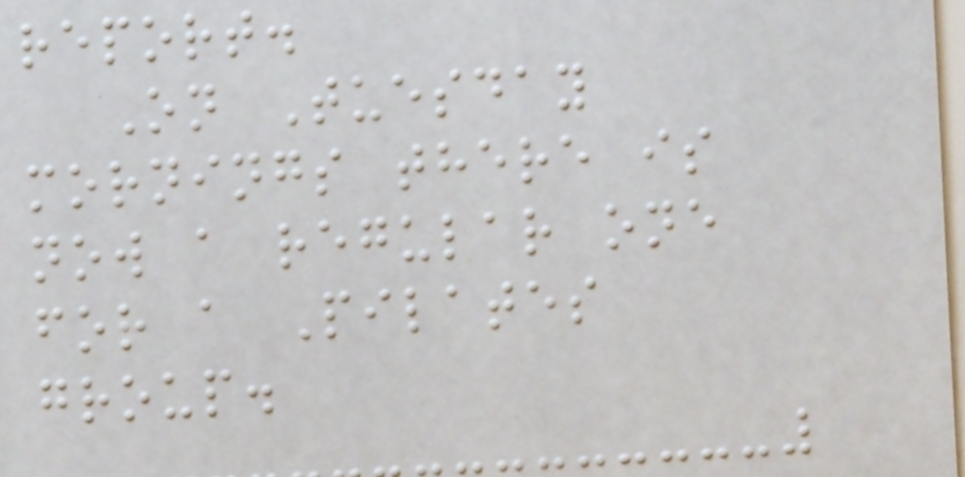report.
On Tuesday
mornings there is
now a regular one
for a Pilates
group.
